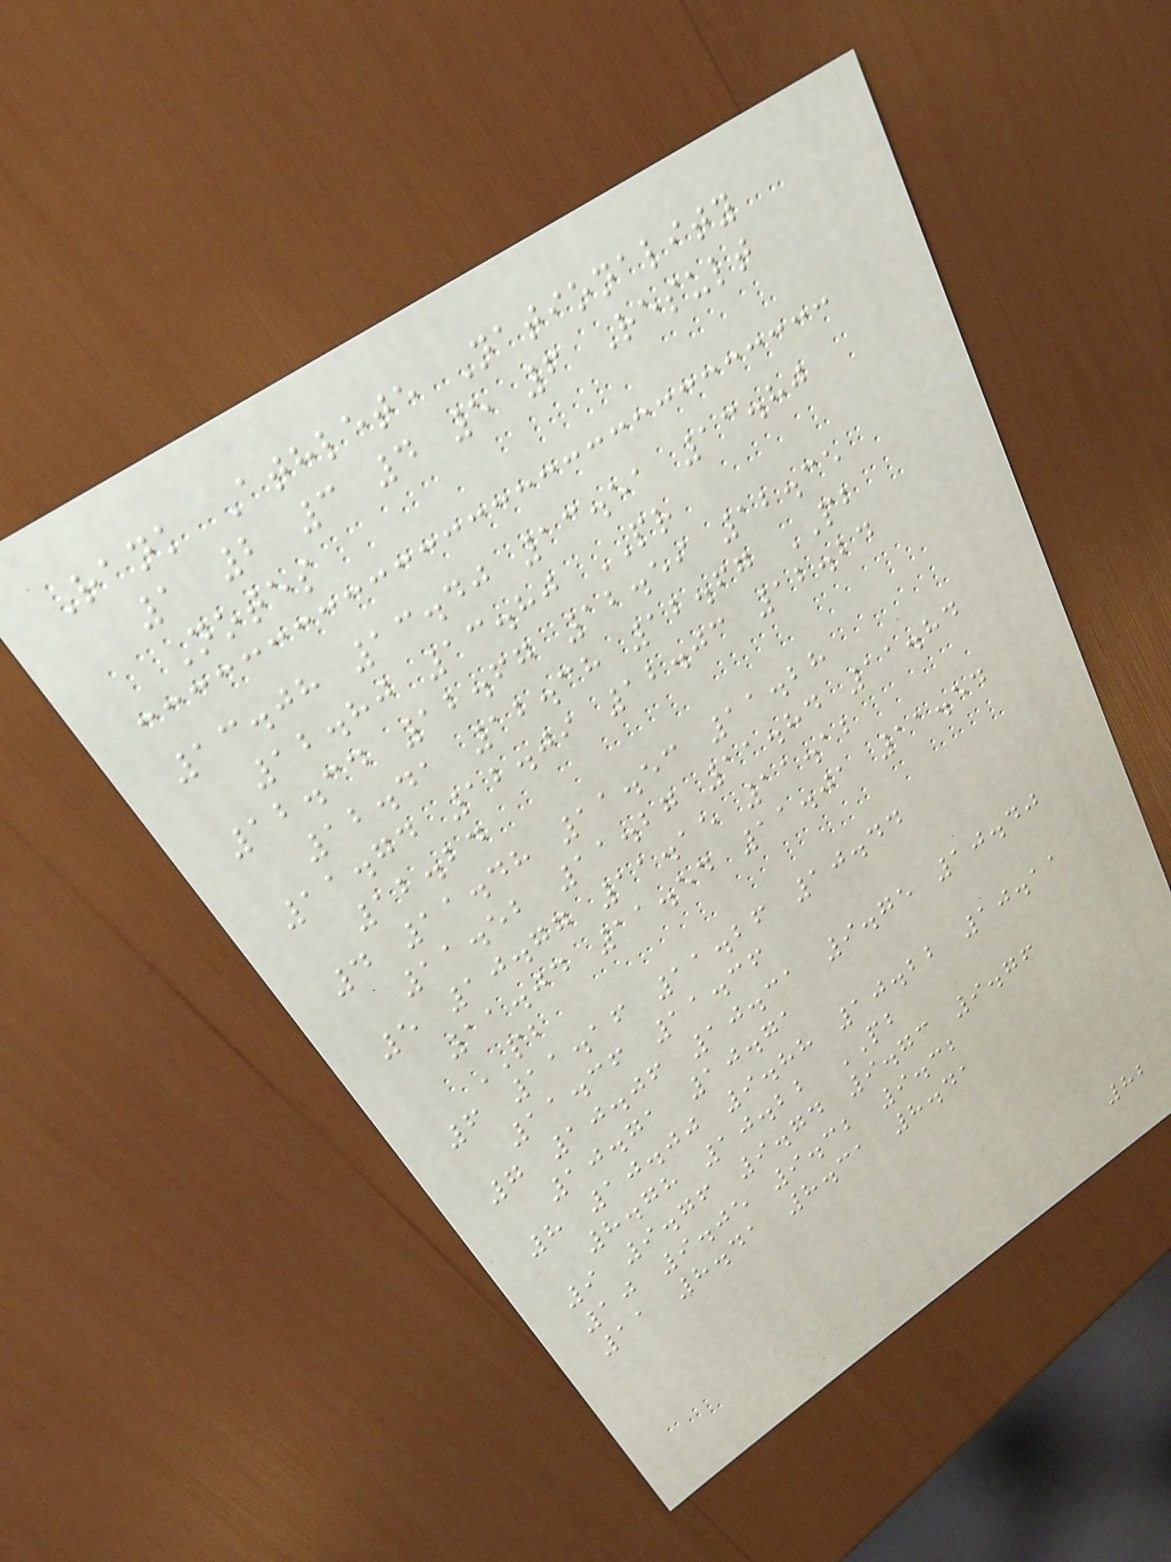Rank Athlete Nationality
1 2 3 4 5 6 Result
Notes
13.08 13.40 13.51 13.80
12.80 13.80 PR
12.34 12.67 12.59 12.35
12.41 12.38 12.67 PB
11.74 12.09 12.03 12.24
12.24
4 11.48 11.53 11.28
11.52 11.27 11.84 11.84
5 10.77 11.15 11.12
11.04 11.54 11.01 11.54
PB
6 11.16 11.26 10.44
11.36 11.36
7 10.06 10.31 9.75 10.40
10.71 10.71
8 10.00 9.88 10.22 10.11
8.78 10.22 PB
9 9.76 9.74 9.73 9.76
10 9.05 9.32 9.32
11 8.41 8.31 8.41
82
